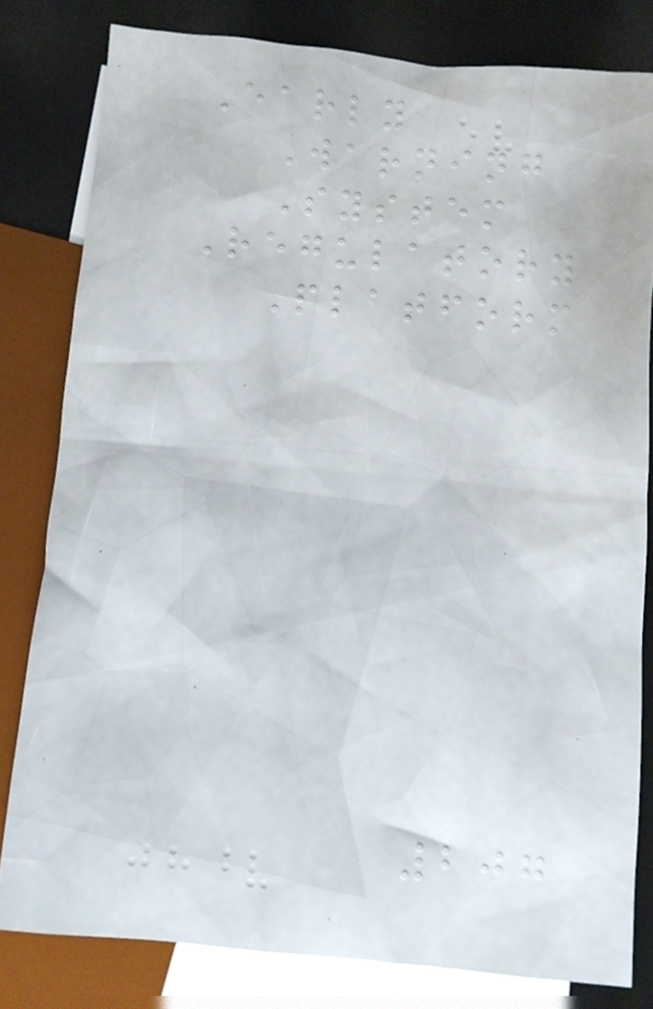Early
Warning
System
Regulatory
Platform
207
